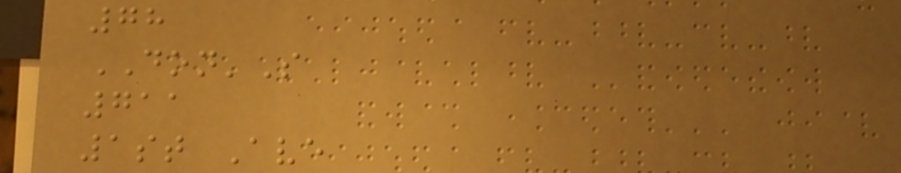78
DON'S
711
1st Ave
